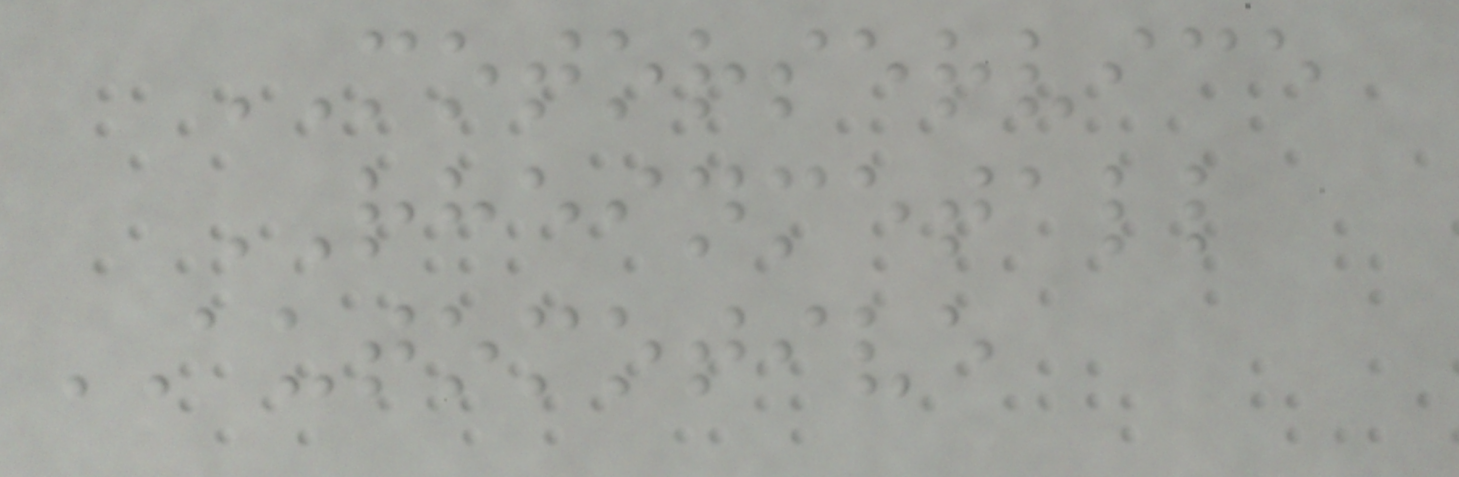MOTORSERVICE
RHEINMETALL
AUTOMOTIVE
